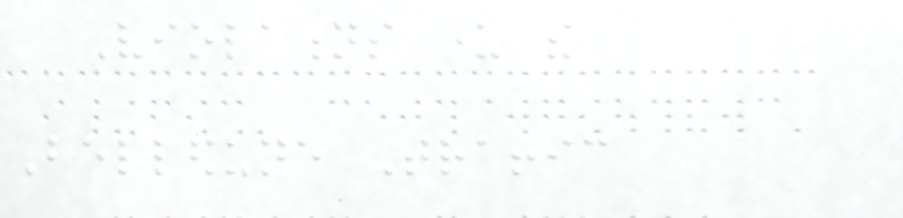Violations under the
Belledune Traffic
